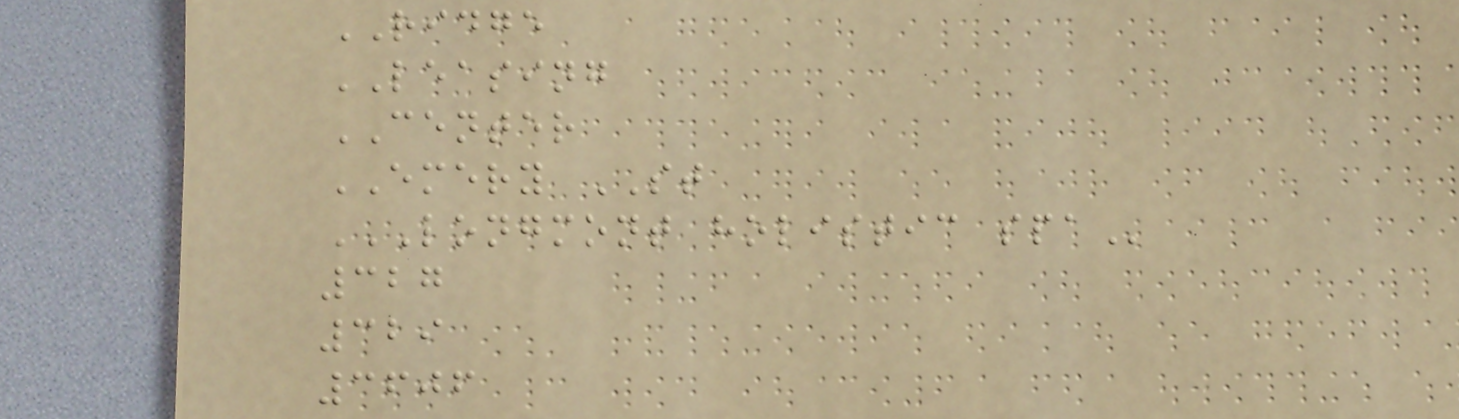RIDGE
LEASING
CENTER
EMERY ST
LONGMONT HOLISTIC SPA
327
329
3606
